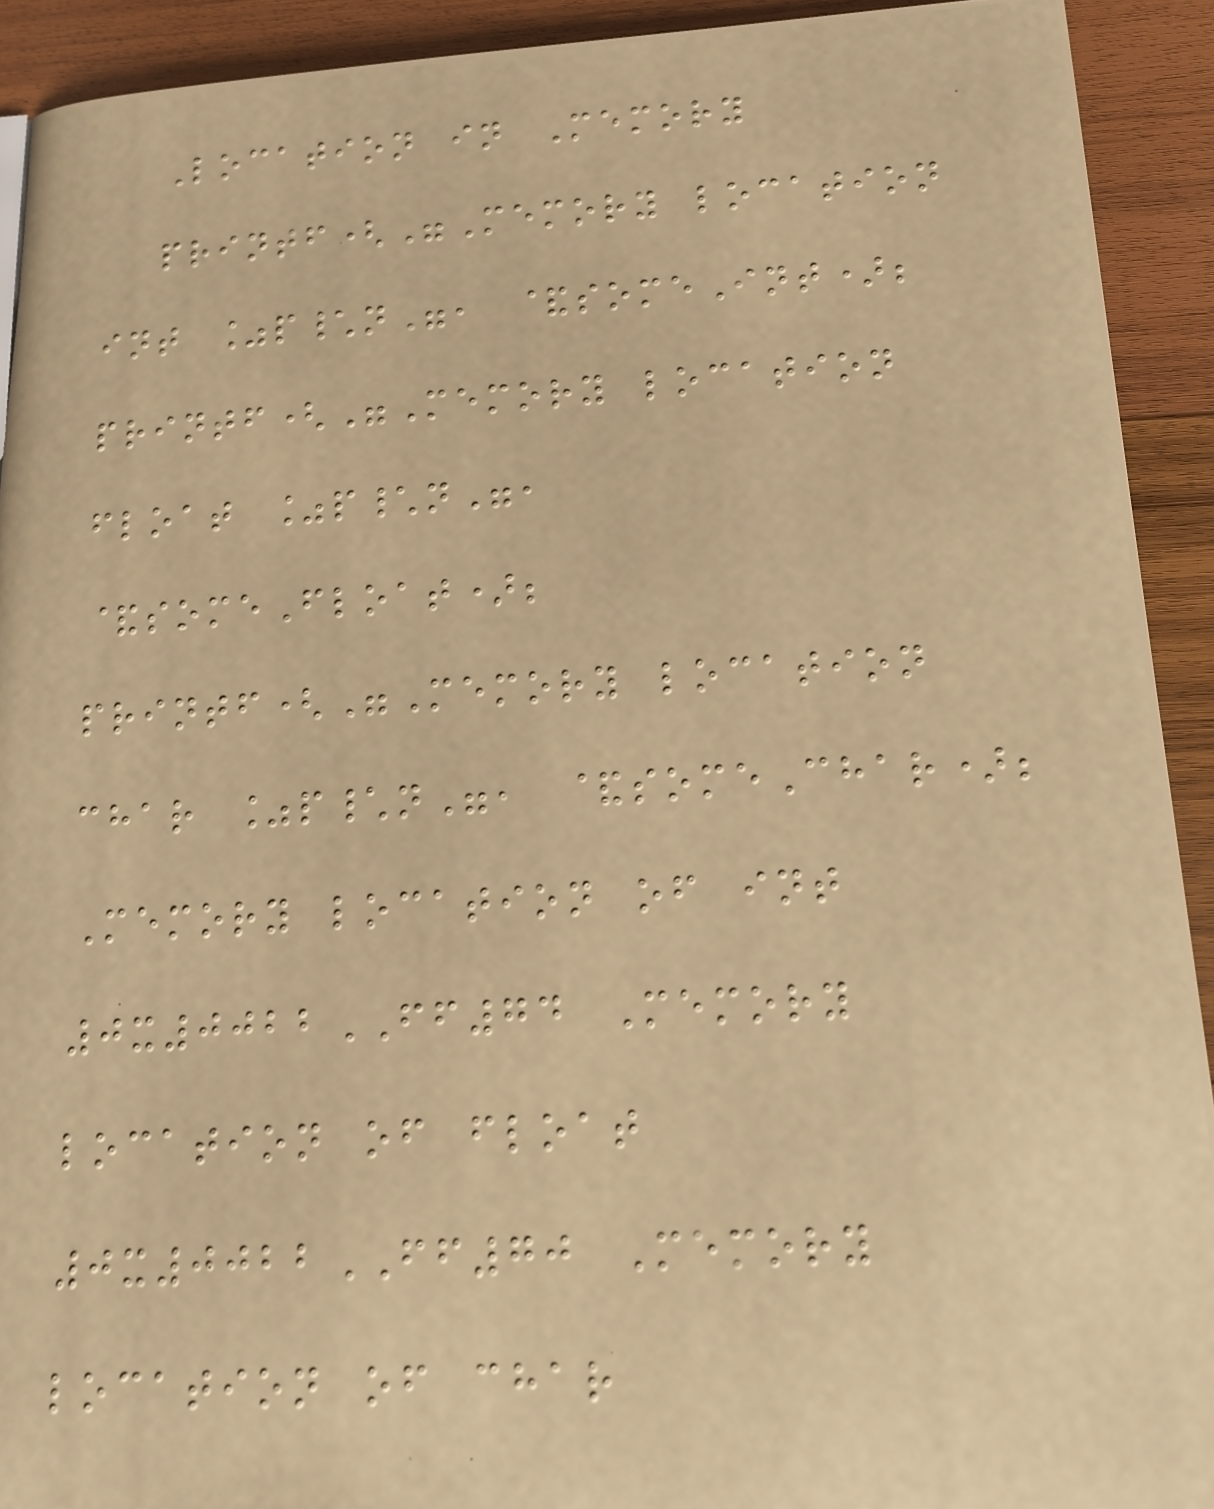Location in Memory
printf("Memory location
int %p\n", &someInt);
printf("Memory location
float %p\n",
&someFloat);
printf("Memory location
char %p\n", &someChar);
Memory location of int
0x0022FF74 Memory
location of float
0x0022FF70 Memory
location of char
